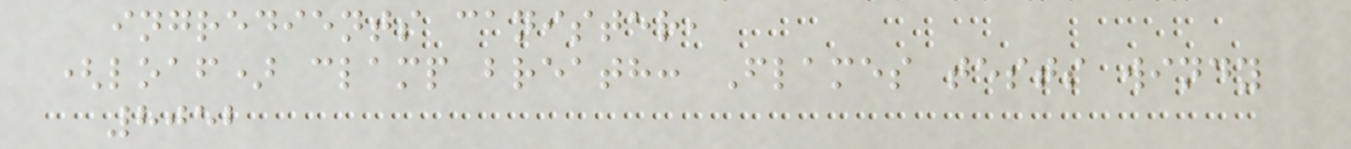ingredients canister,
(loaf) clamp breath: Flames tests windy
8052
